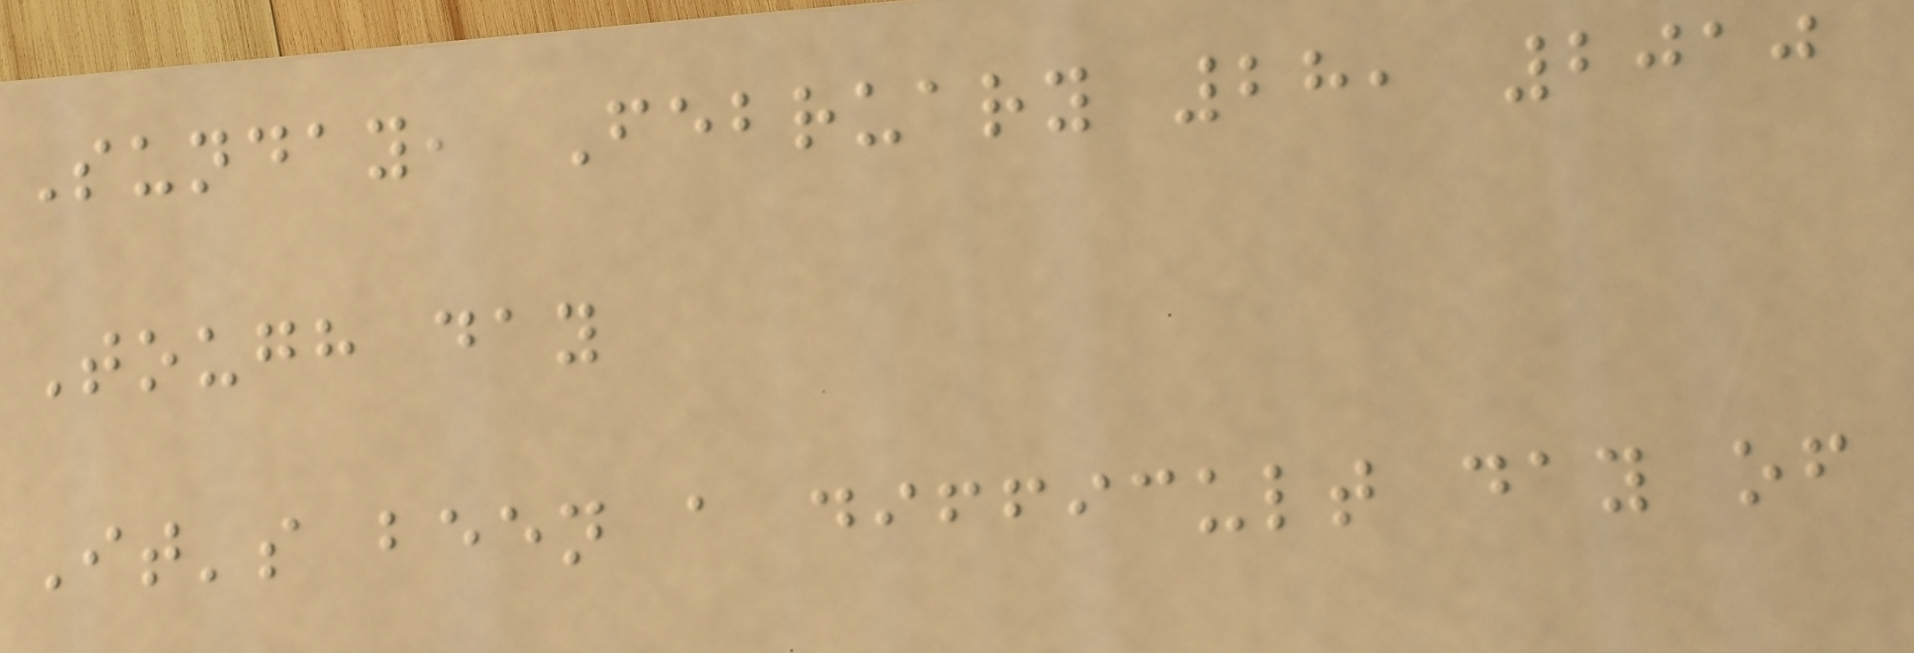Sunday, February 28, 2010
Tough day
It's been a difficult day of
